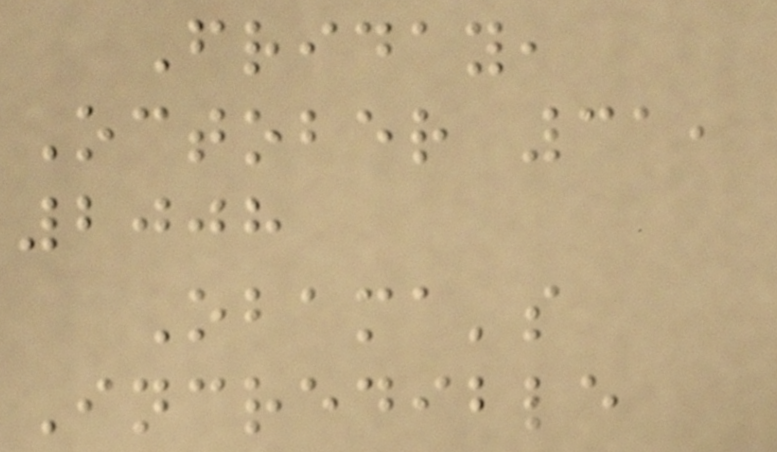Friday,
October 31,
2008
Obama's
Incredible
